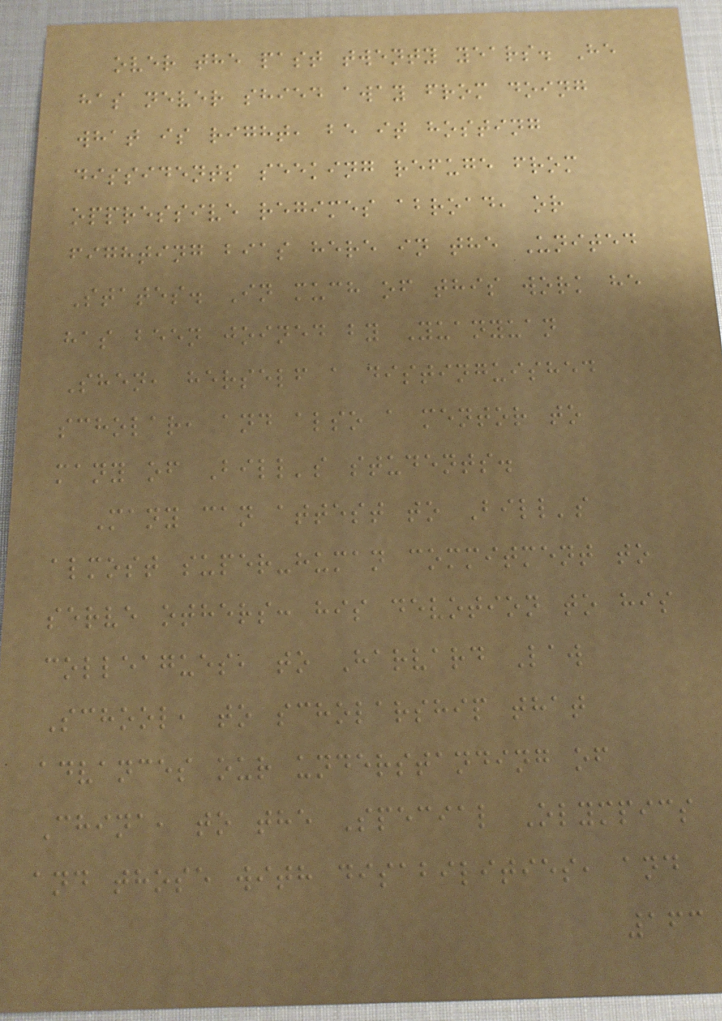over the past twenty years. He
has never shied away from doing
what is right, be it hosting
dissidents seeking refuge from
oppressive regimes abroad, or
fighting bias here in the United
States. In much of this work he
has been joined by Yuanyuan
Shen, herself a distinguished
scholar, and also a mentor to
many of Bill's students.
Many can attest to Bill's
almost super-human commitment to
serve others: his devotion to his
colleagues, to Harvard Law
School, to scholarship that
advances our understanding of
China, to the Special Olympics
and those with disabilities, and
163
